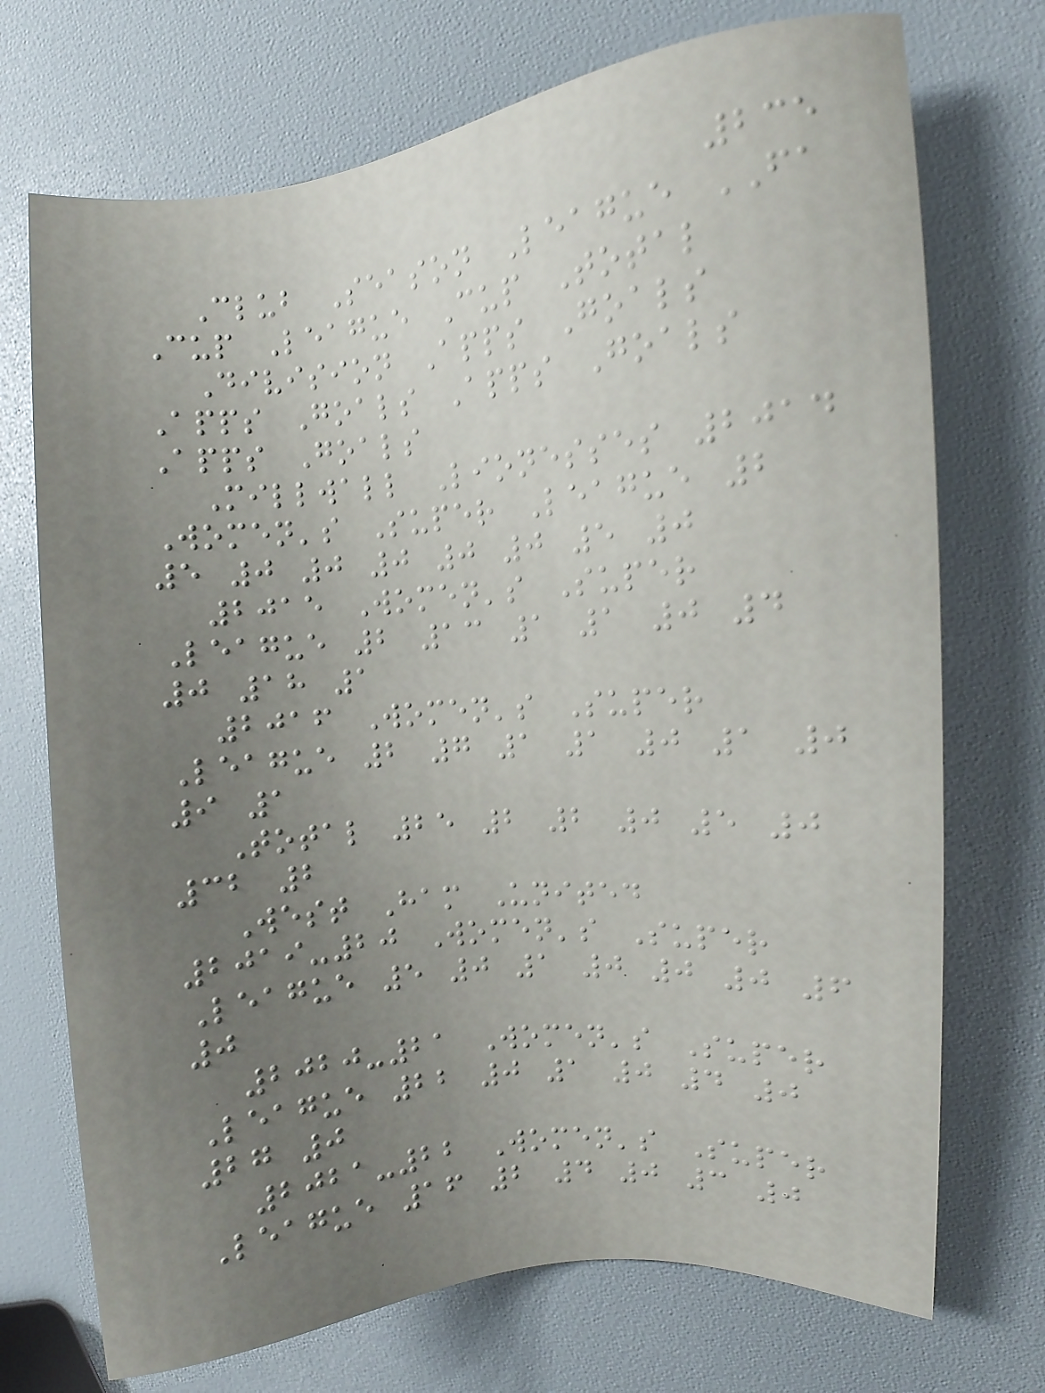235
Club Season League FA
Cup League Cup Total
Division Apps Goals
Apps Goals Apps Goals
Apps Goals
Millwall Lionesses 2014
Women's Super League 2
5 0 0 0 0 0 5 0
2015 Women's Super
League 2 13 1 1 0 4
0 18 1
2016 Women's Super
League 2 7 1 1 0 1 0
9 1
Total 25 2 2 0 5 0
32 2
West Ham United
2019-20 Women's Super
League 5 0 1 0 0 0 6
0
2020-21 Women's Super
League 22 0 1 0 4 0
27 0
2021-22 Women's Super
League 16 2 4 0 3 0
